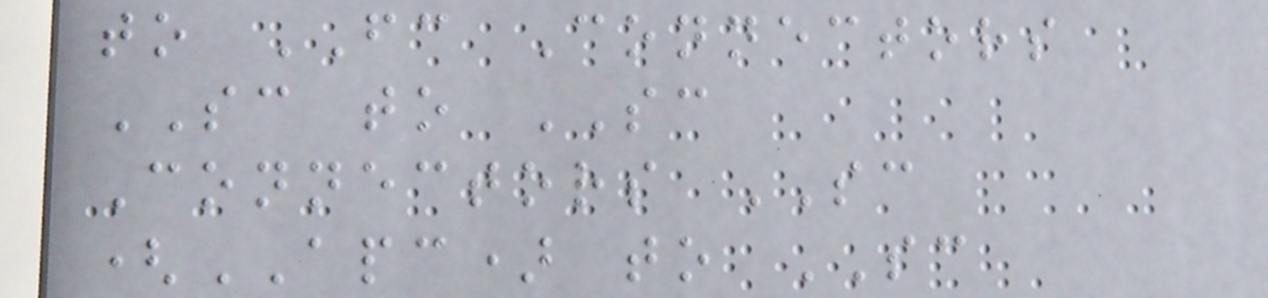to FC Connectors
SC to SC
Connectors SC
(APC) to SC
